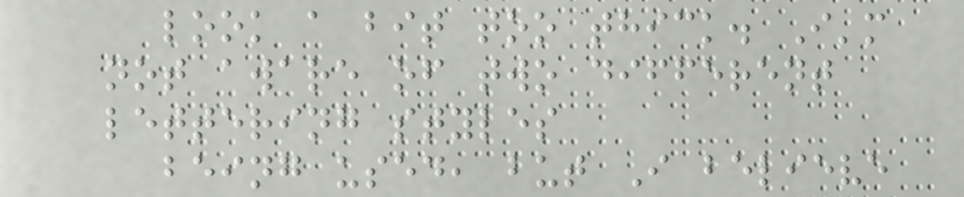look a bit too thick. I'm
not aware of two different
lettering styles
being used, but I believe
